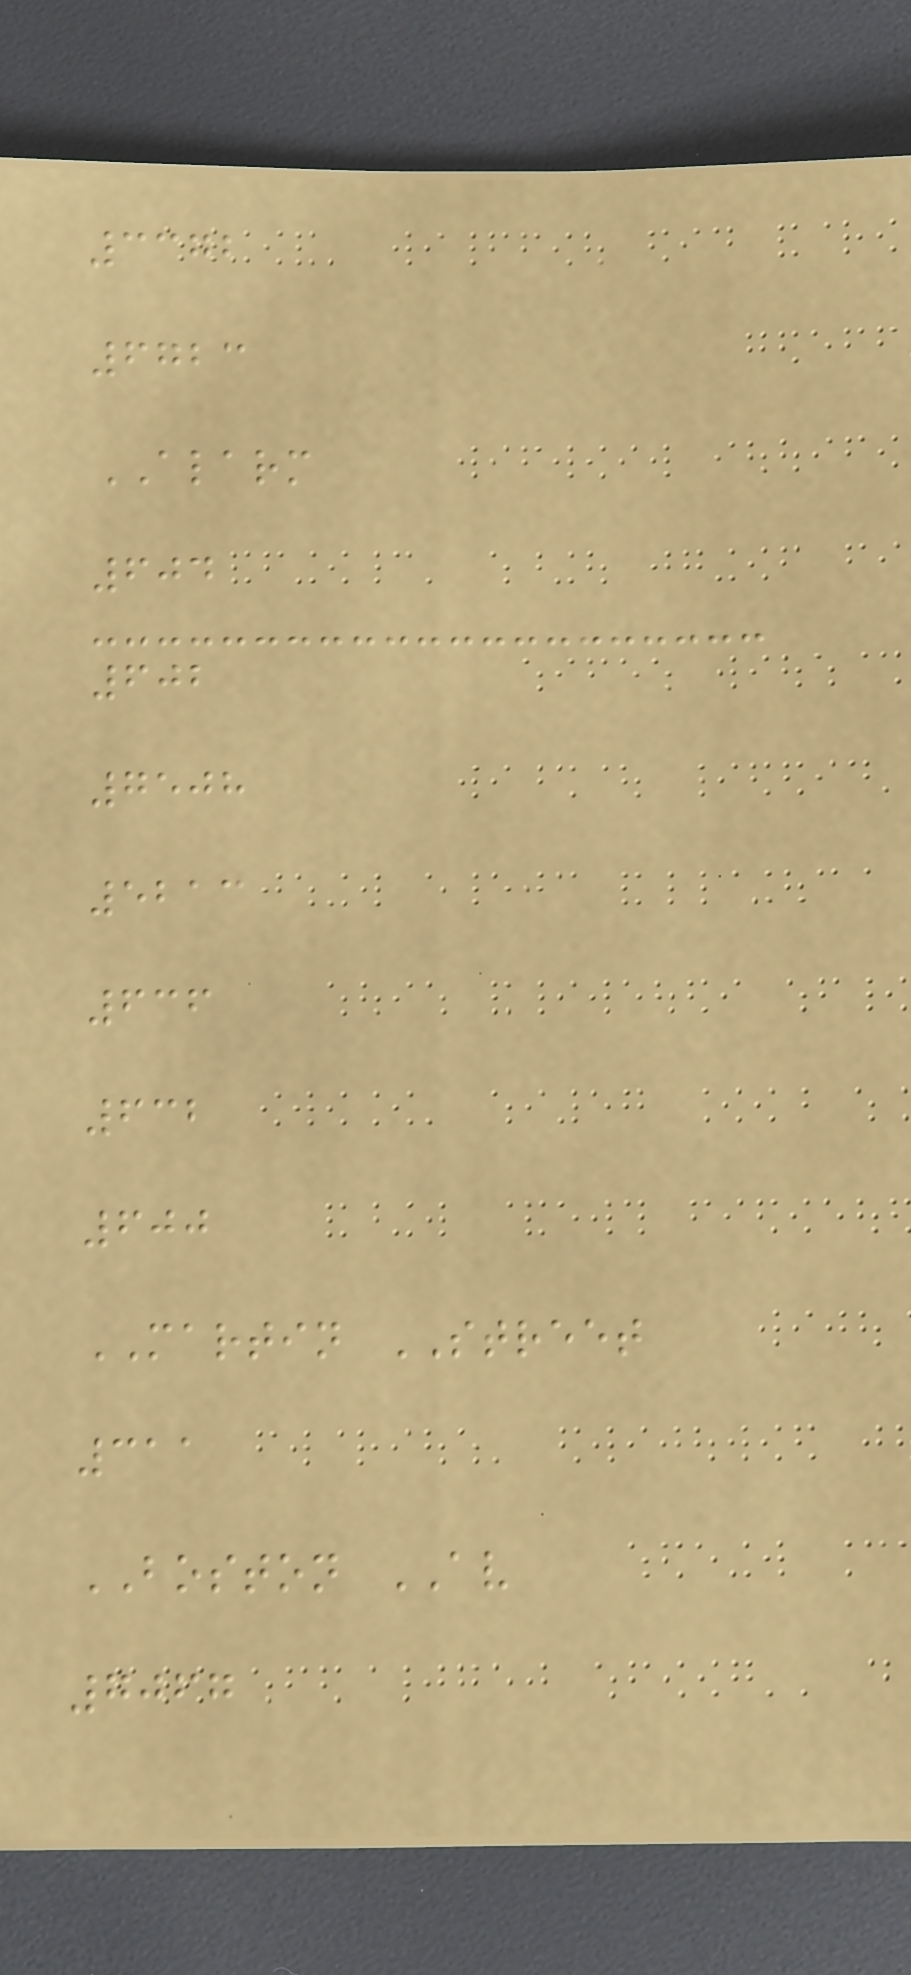3372
6723
ALARM
604
602
7508
5213
636
632
600
MARTIN STREET
311
BOSTON AV
7067
